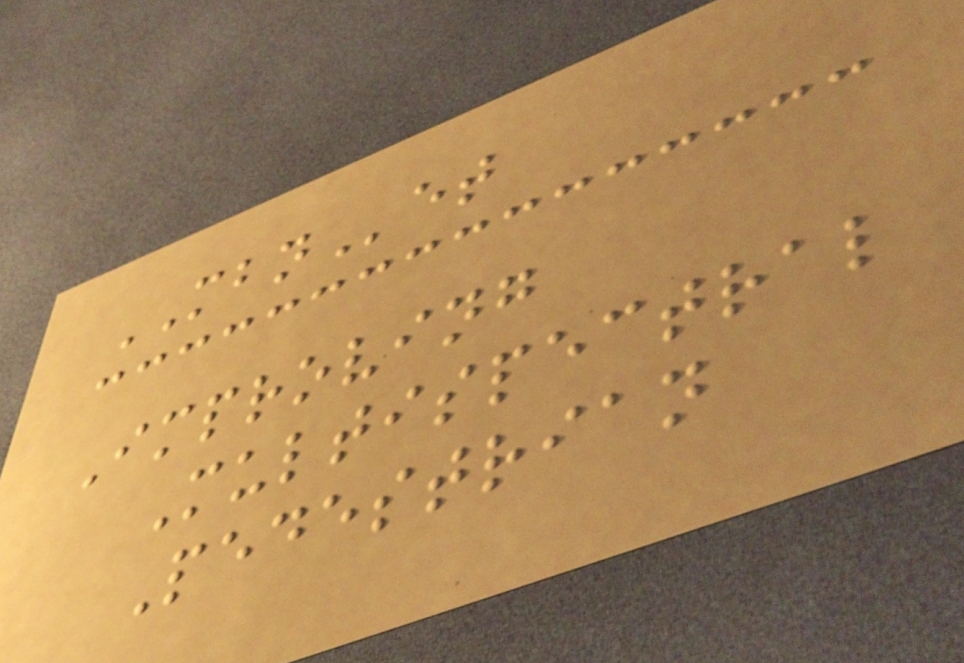MBNet
Improving
Multispectral
Pedestrian
